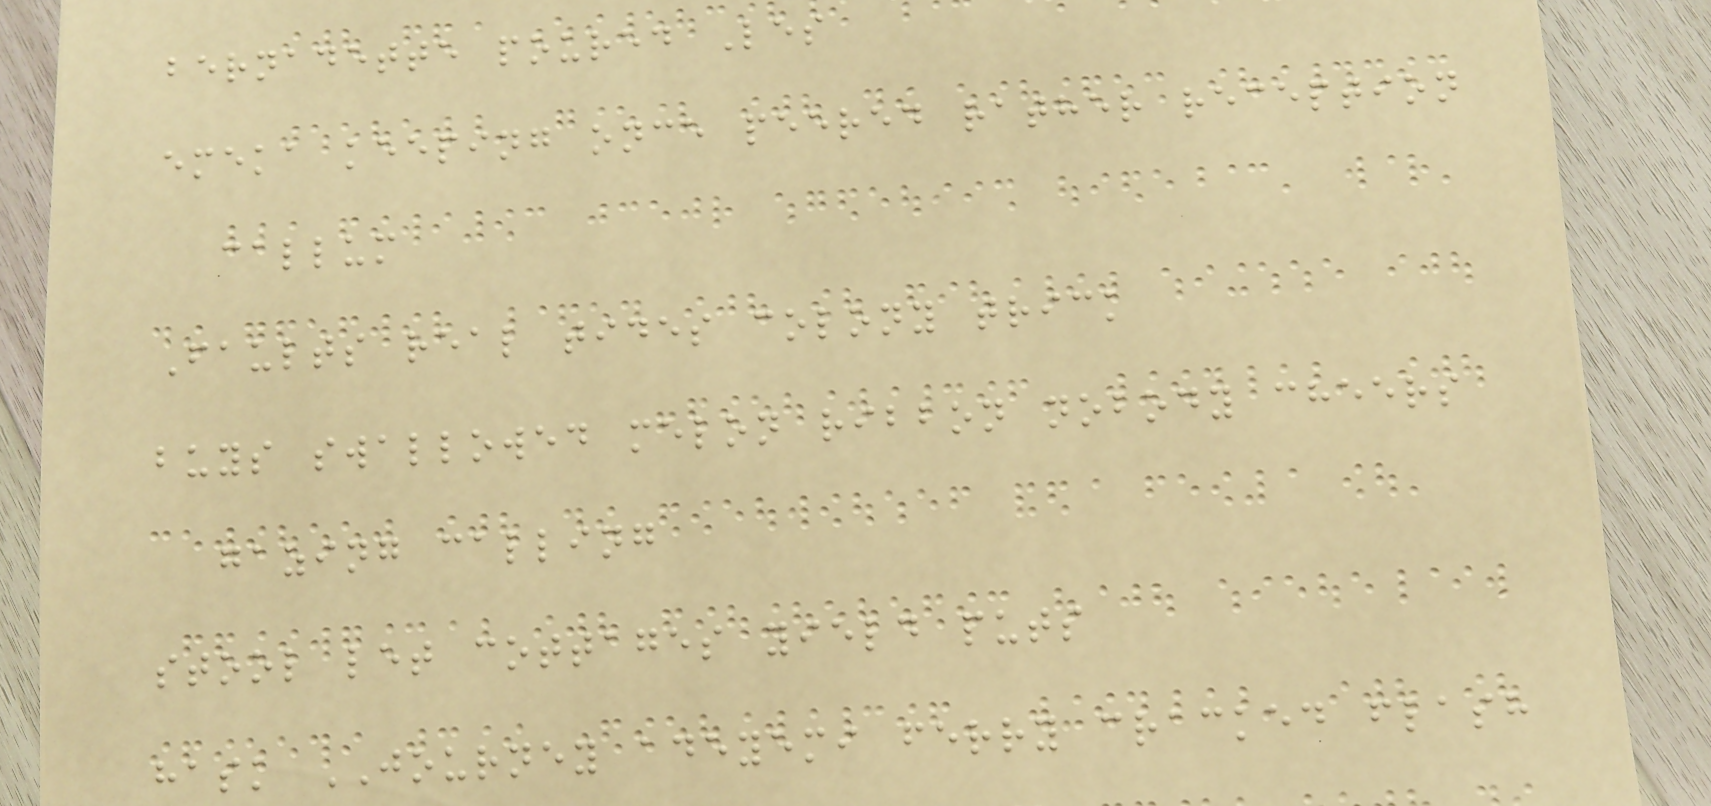bernadette poured Les
emeka keeping once peered rather reception
callum
Faults real tides colony trick
buys swallowed melon ribbon nobody cheers
gazing calling
stool let cottages yield puts
hask JOURNEY adeyemi ferry cracked flash
